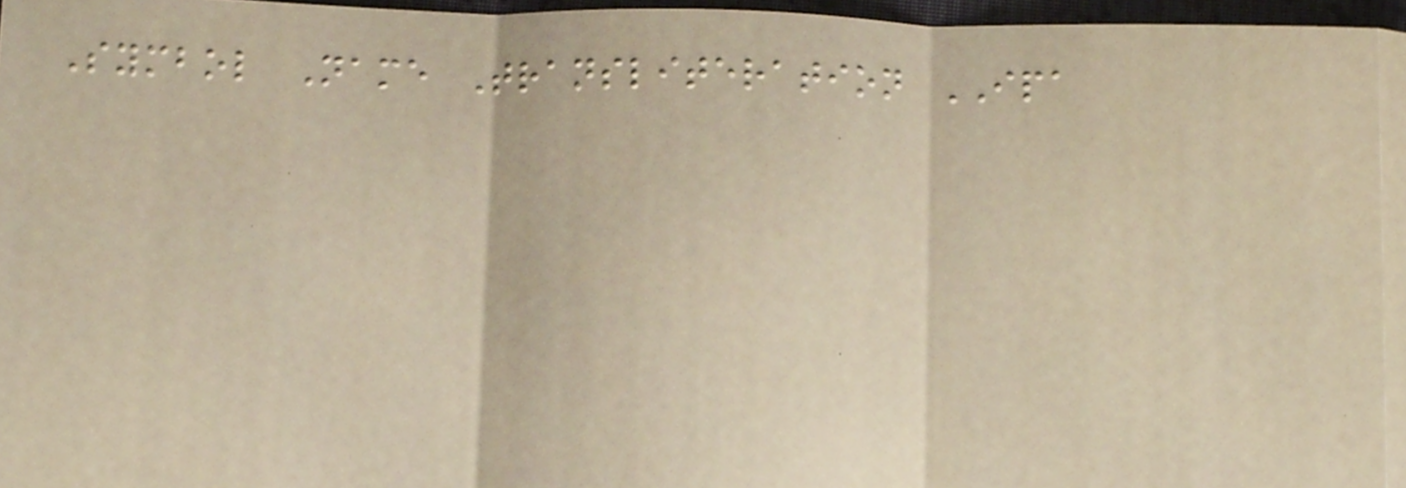Symbol Name Transliteration IPA
